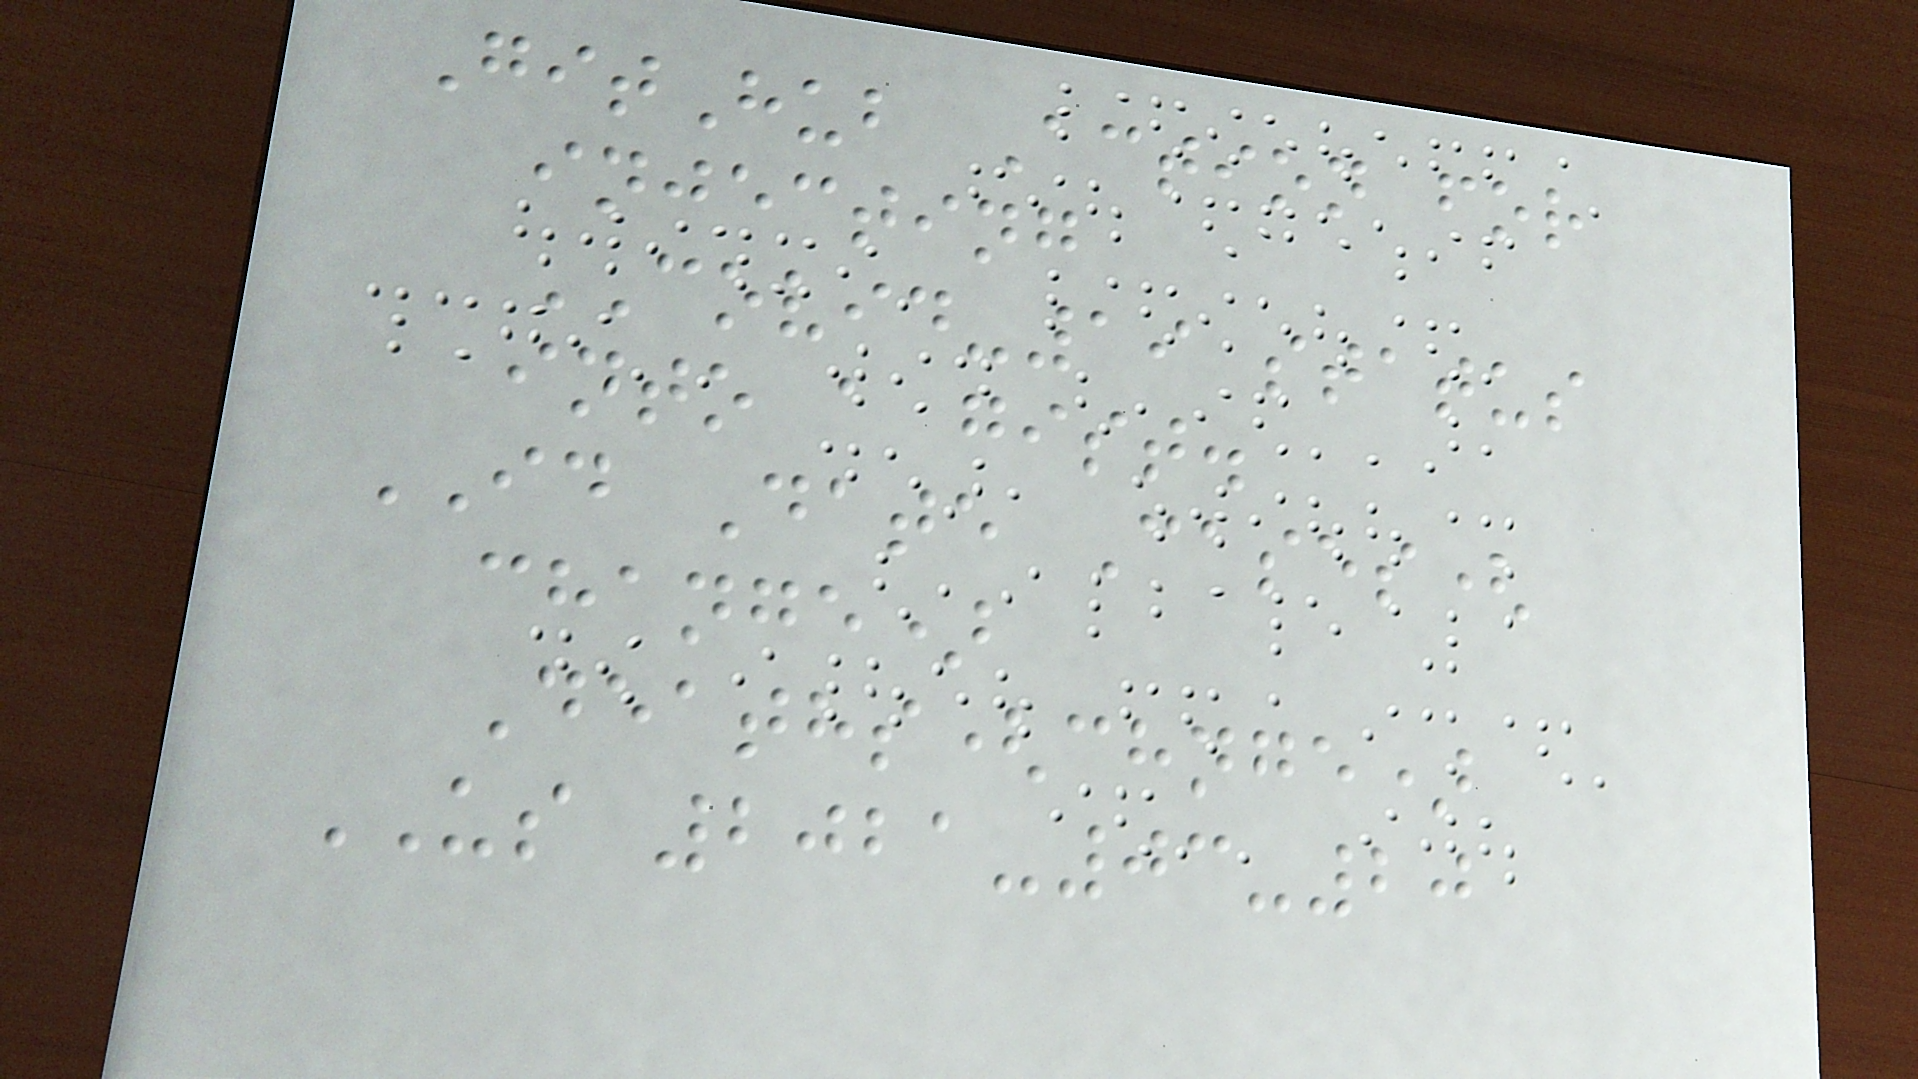GitHub Action for
injecting
COVID-19 status
into a gist.
ID Date Cases(
change)
Deaths(chnge)
US 2021-03-20
